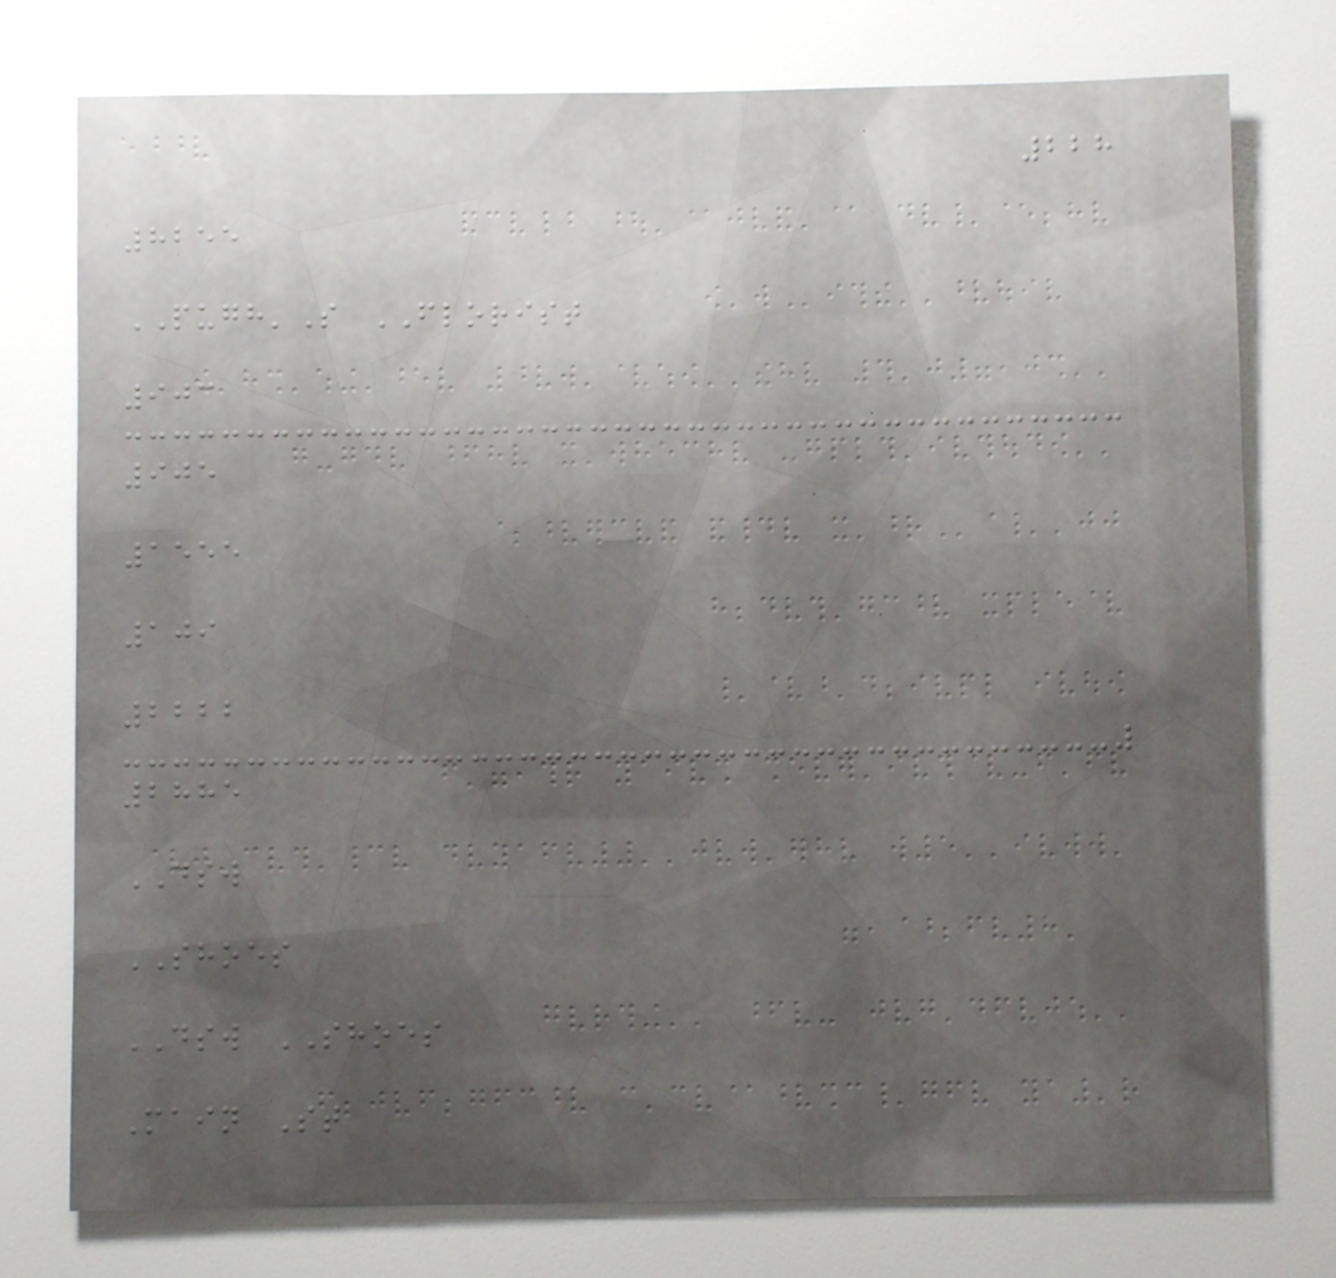228
8255
PUGH'S FLORIST
903
905
1555
109
2222
2885
DSW
SHOES
DSW SHOES
Main St
